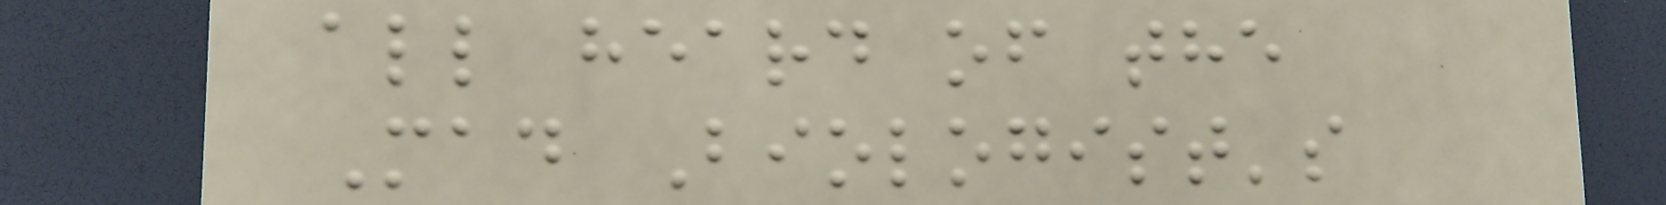all heard of the
Mad Biologist's
